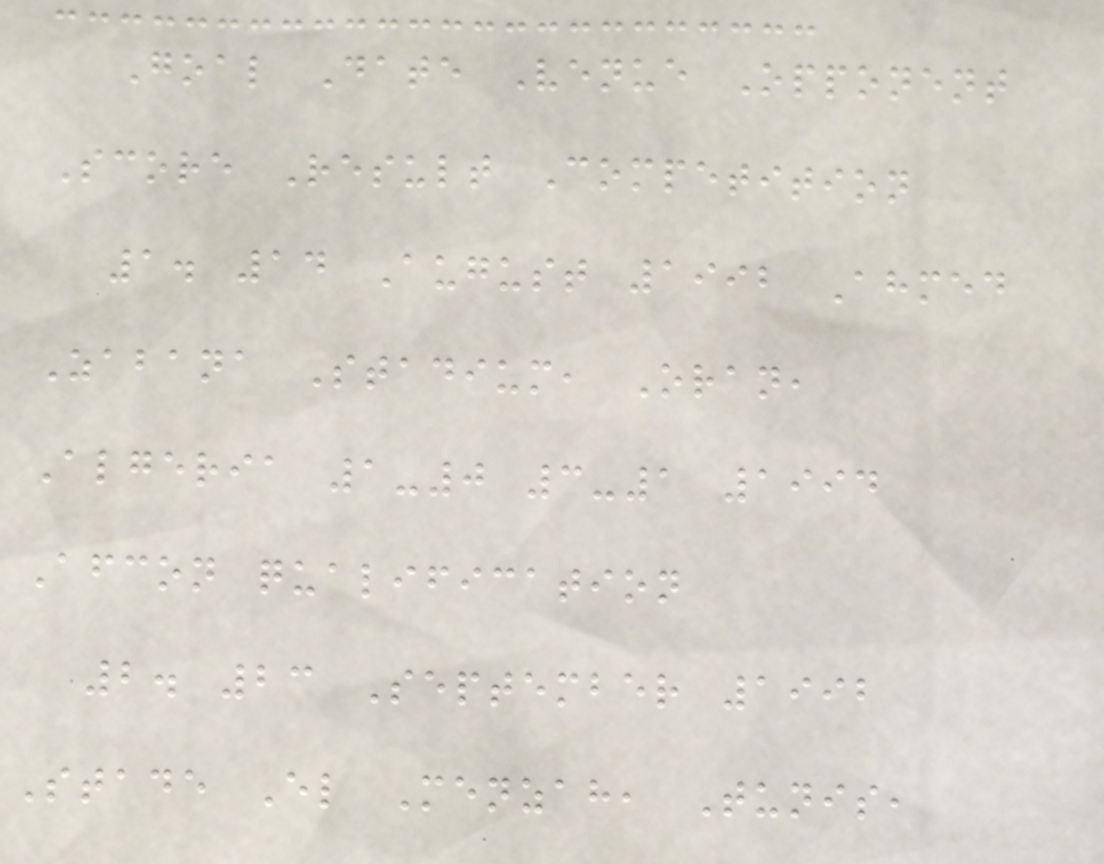Goal Date Venue Opponent
Score Result Competition
1. 14 August 1992 Ahmed
Zabana Stadium, Oran,
Algeria 1-0 3-1 1994
Afcon qualification
2. 23 September 1992
Stade El Menzah, Tunis,
